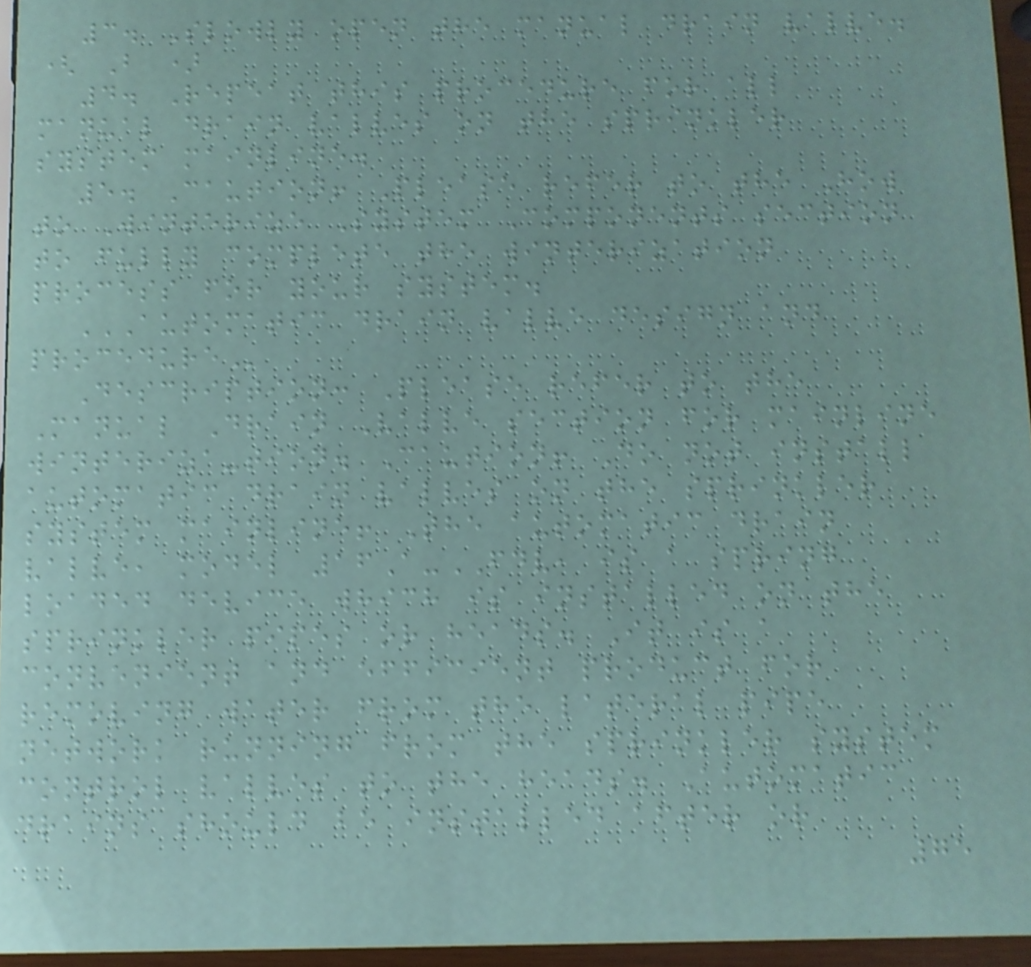3. Slowly open the manual drain valve.
( B )
4. Repeat this procedure for all
manual drain valves on the sprinkler
system mainline.
5. Caution! Please refer to the How
to Winterize System Components section
to fully complete the winterization
process for your system.
AUTOMATIC DRAIN VALVE DESIGN AND
PROCEDURE
Description: Please refer to the
Manual Drain Valve section for mainline
winteriza-tion. Caution! Do not install
automatic drain valves on the sprinkler
system mainline! The automatic drain
valve, model 16A-FDV, is a spring
loaded device which is installed on the
sprinkler pipes or heads. It is a
convenient and efficient product for
removing water from the lateral pipe
network running from the sprinkler system
control valves to the heads. Automatic
drains should be installed after or
75
